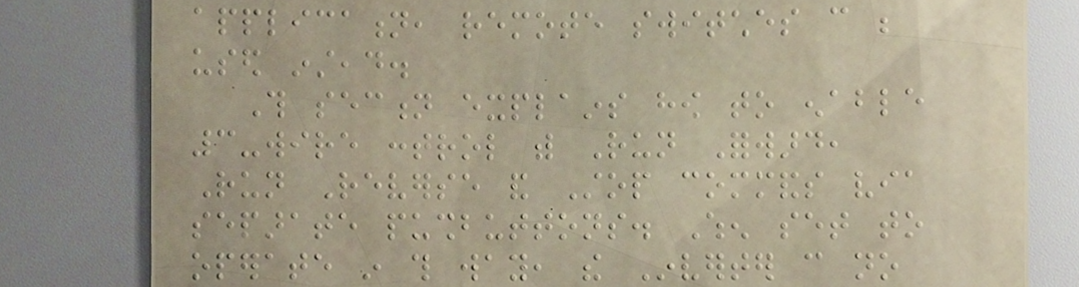application, remote switches can be
used instead.
This section explains how to enable
3-wire control with Run Forward,
Run Reverse and Stop commands via
separate pushbuttons. When set to
operate in this way, the Inverter can no
